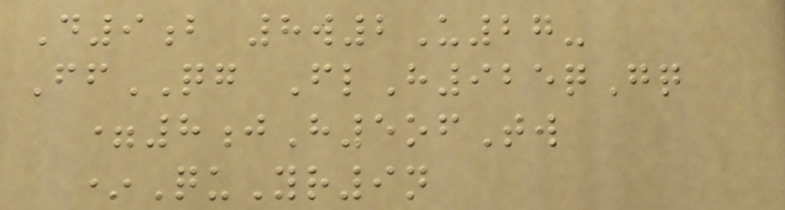D9b 8w2U27-
FfQG FlH925qGq
=8jH5ofTw
*QuYr9n
